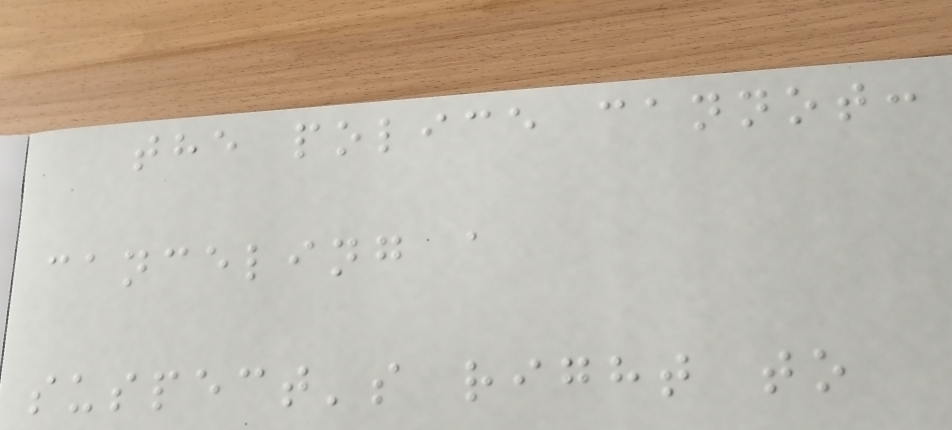the police cannot:
canceling a
suspect's right to
